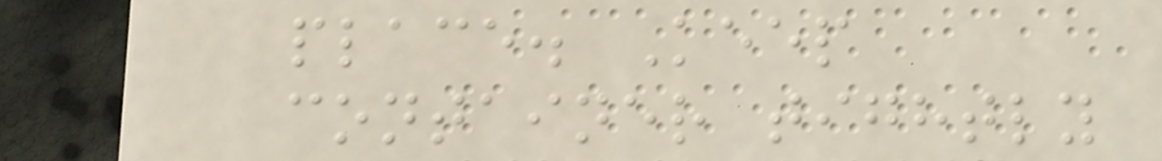place. Keep
container tightly
